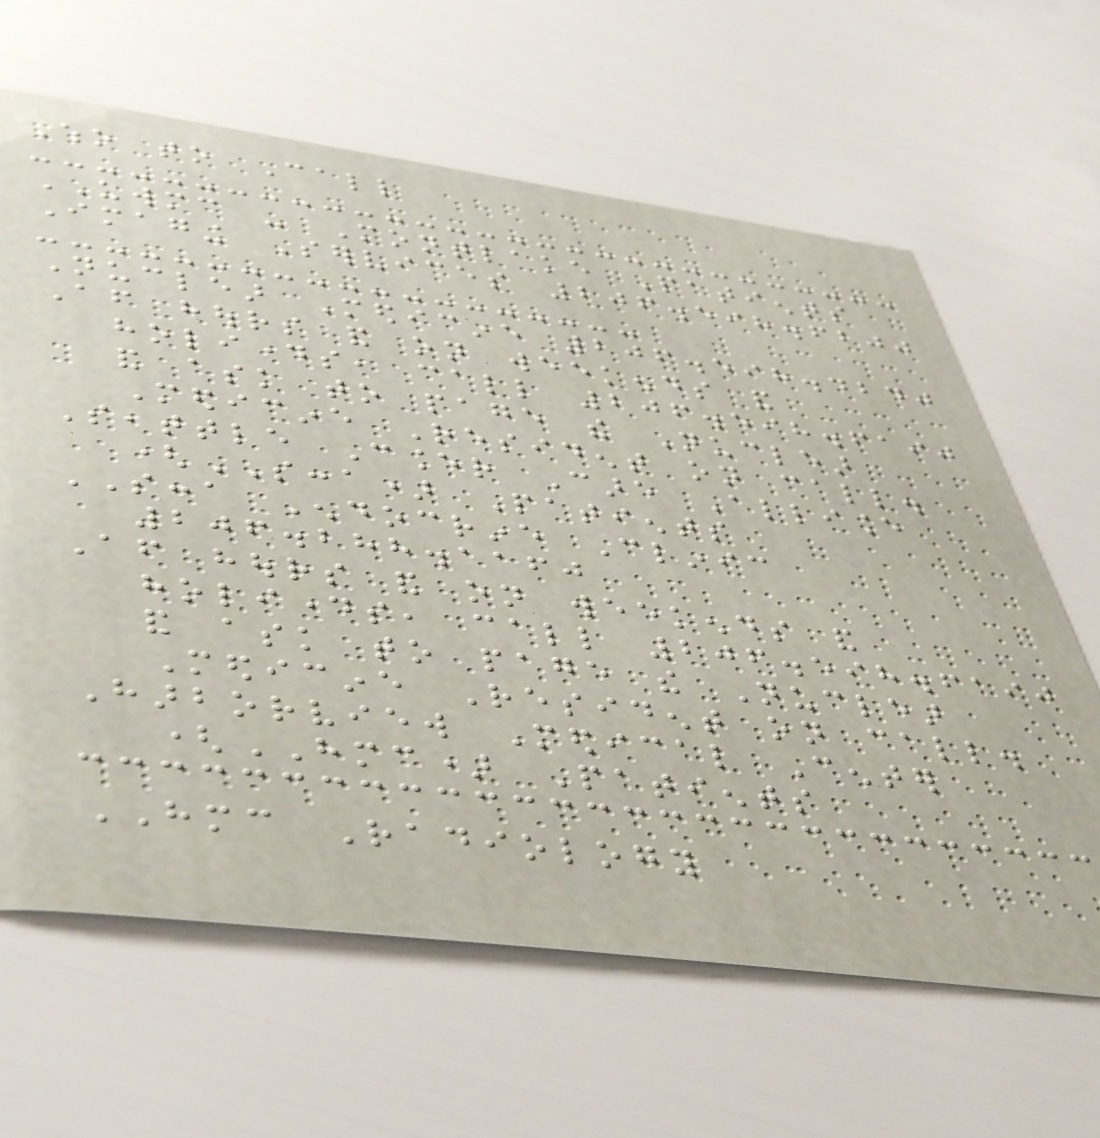Who to Call
UWMC - Montlake Patients
Imaging Services 206.598.6200
Nuclear Medicine 206.598.4240
After hours and on weekends and
holidays, call 206.598.6190
and ask to page the Nuclear
Medicine Resident on call.
Seattle Cancer Care Alliance
(SCCA) Patients
SCCA Endocrine Clinic
206.288.1160
After hours and on weekends and
holidays, call 206.598.6190
and ask to page the Nuclear
Medicine Resident on call.
Harborview Medical Center
(HMC) Patients
HMC Radiology
